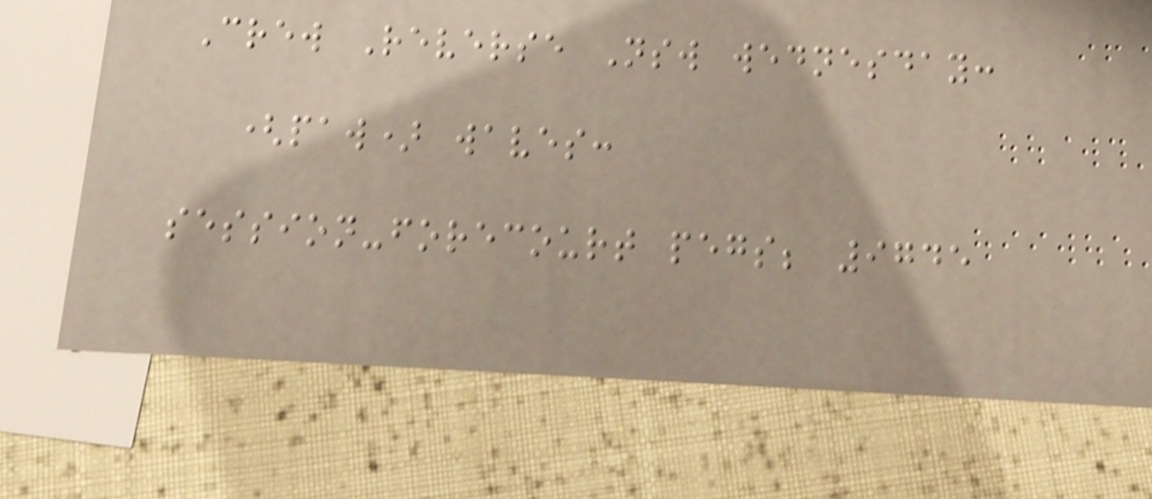Crew Reverse Nsw wednesday:
(paw) waves:
session-forecourt pegs; 9745
